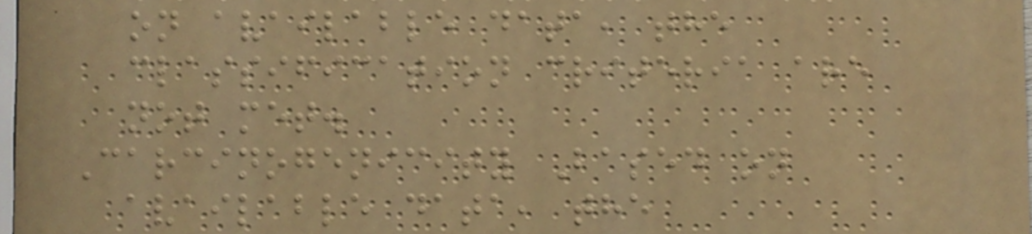on available data, the
classification criteria are
not met.
Carcinogenicity Based on
available data, the
